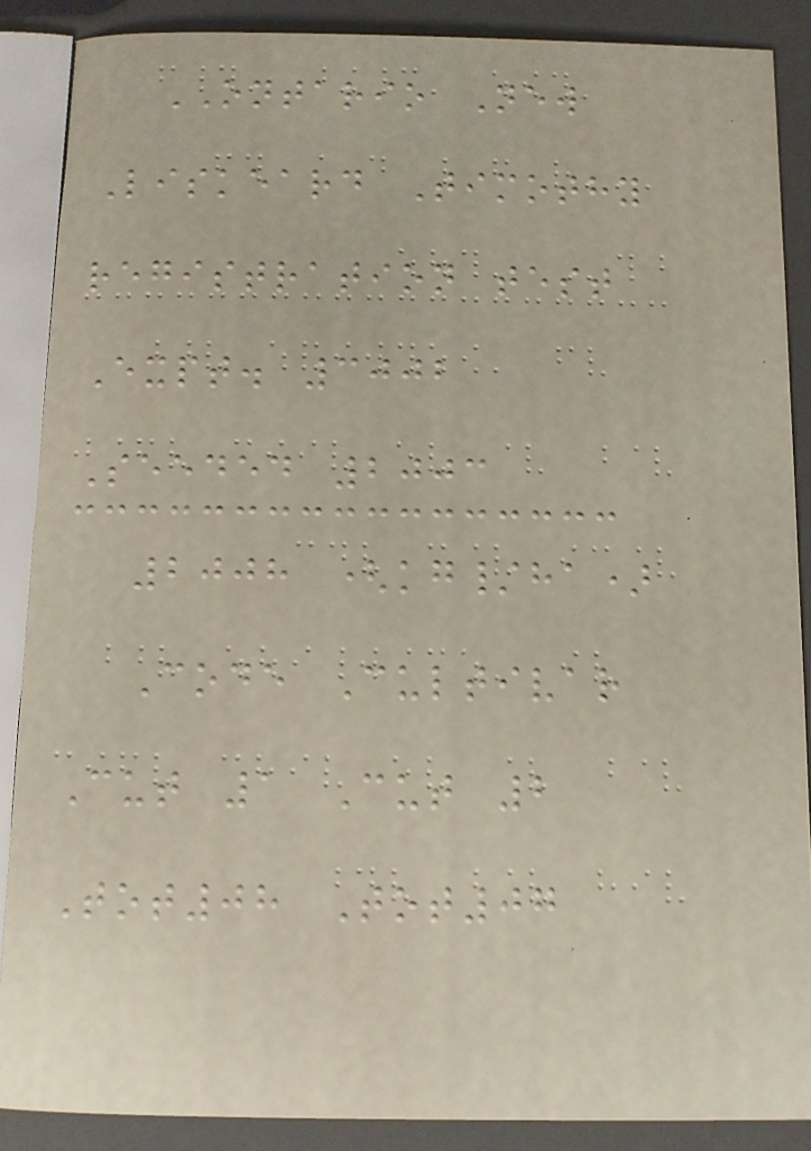ONTARIO New
Liskeard Timothy
registration test
Expt. 3002
Seeded 2003
2008 (kg/ha)
Code Cultivar
Cut 1 Cut 2
Tot08 Tot07
